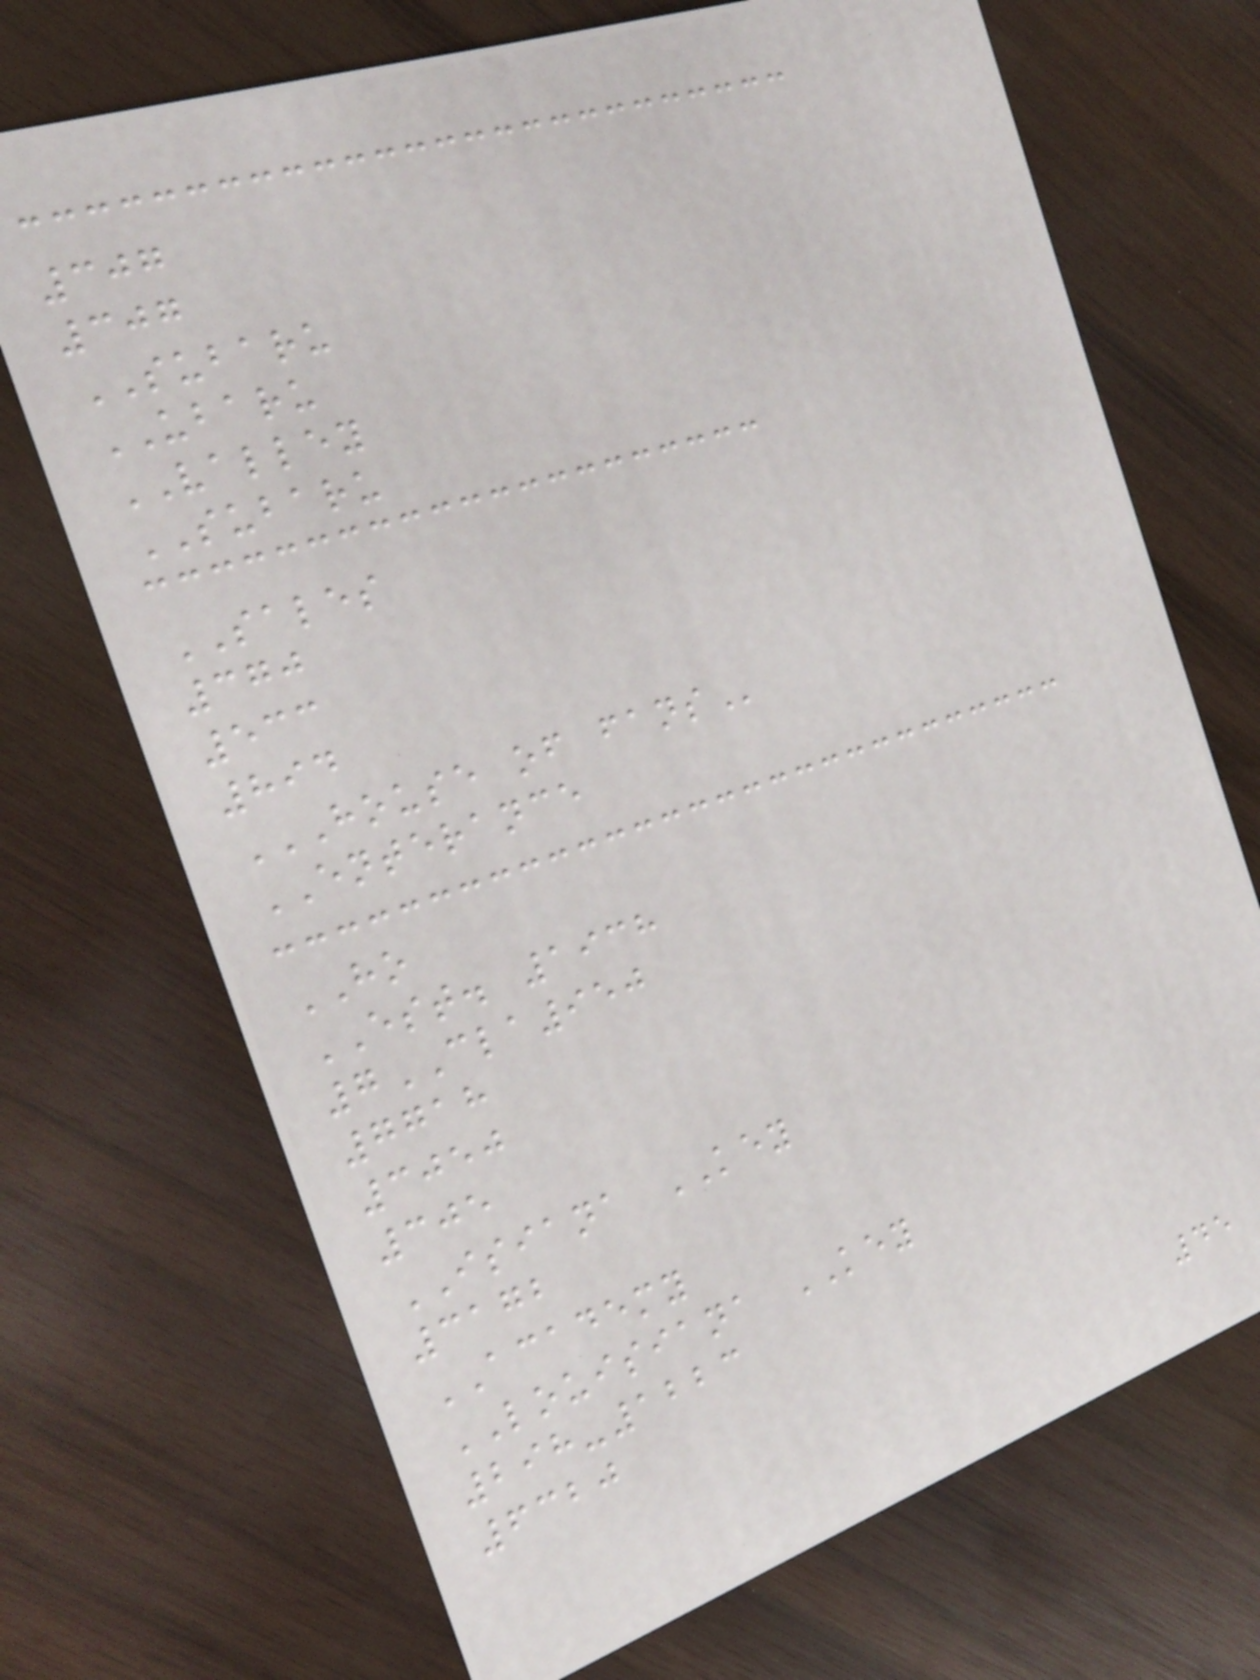307
307
SUBARU
UBARU
VALLEY
SUBARU
SALES
370
533
894
HOUSE OF FANS
ENTERANCE
HO
EST. 1938
7CLA950
7718
3050
305
ISIANA KEY
3172
ACADEMY
LOUISIANA KEY
298-1223
6320
45
